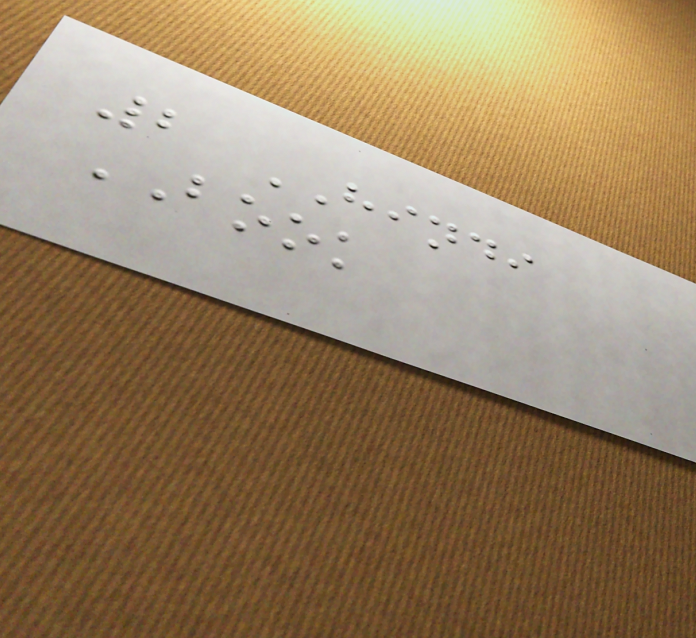2 HINDI
BOOK
